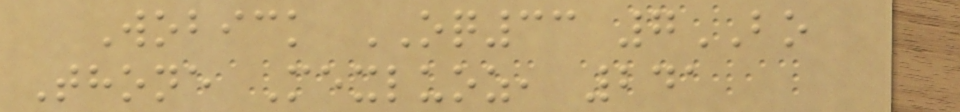Wobick OQ33 7BO
Thone Mexluoz, 241
